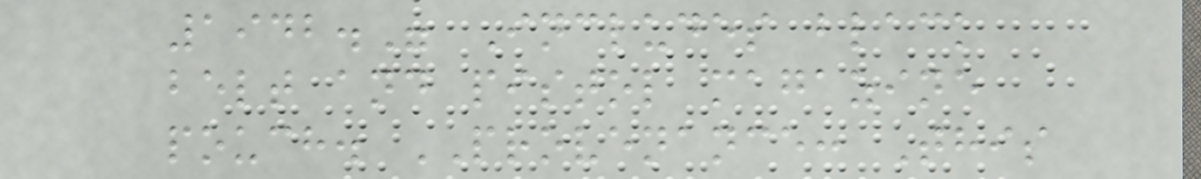1942." Includes black
belt and pistol magazine
pouch. PROVENANCE: This
